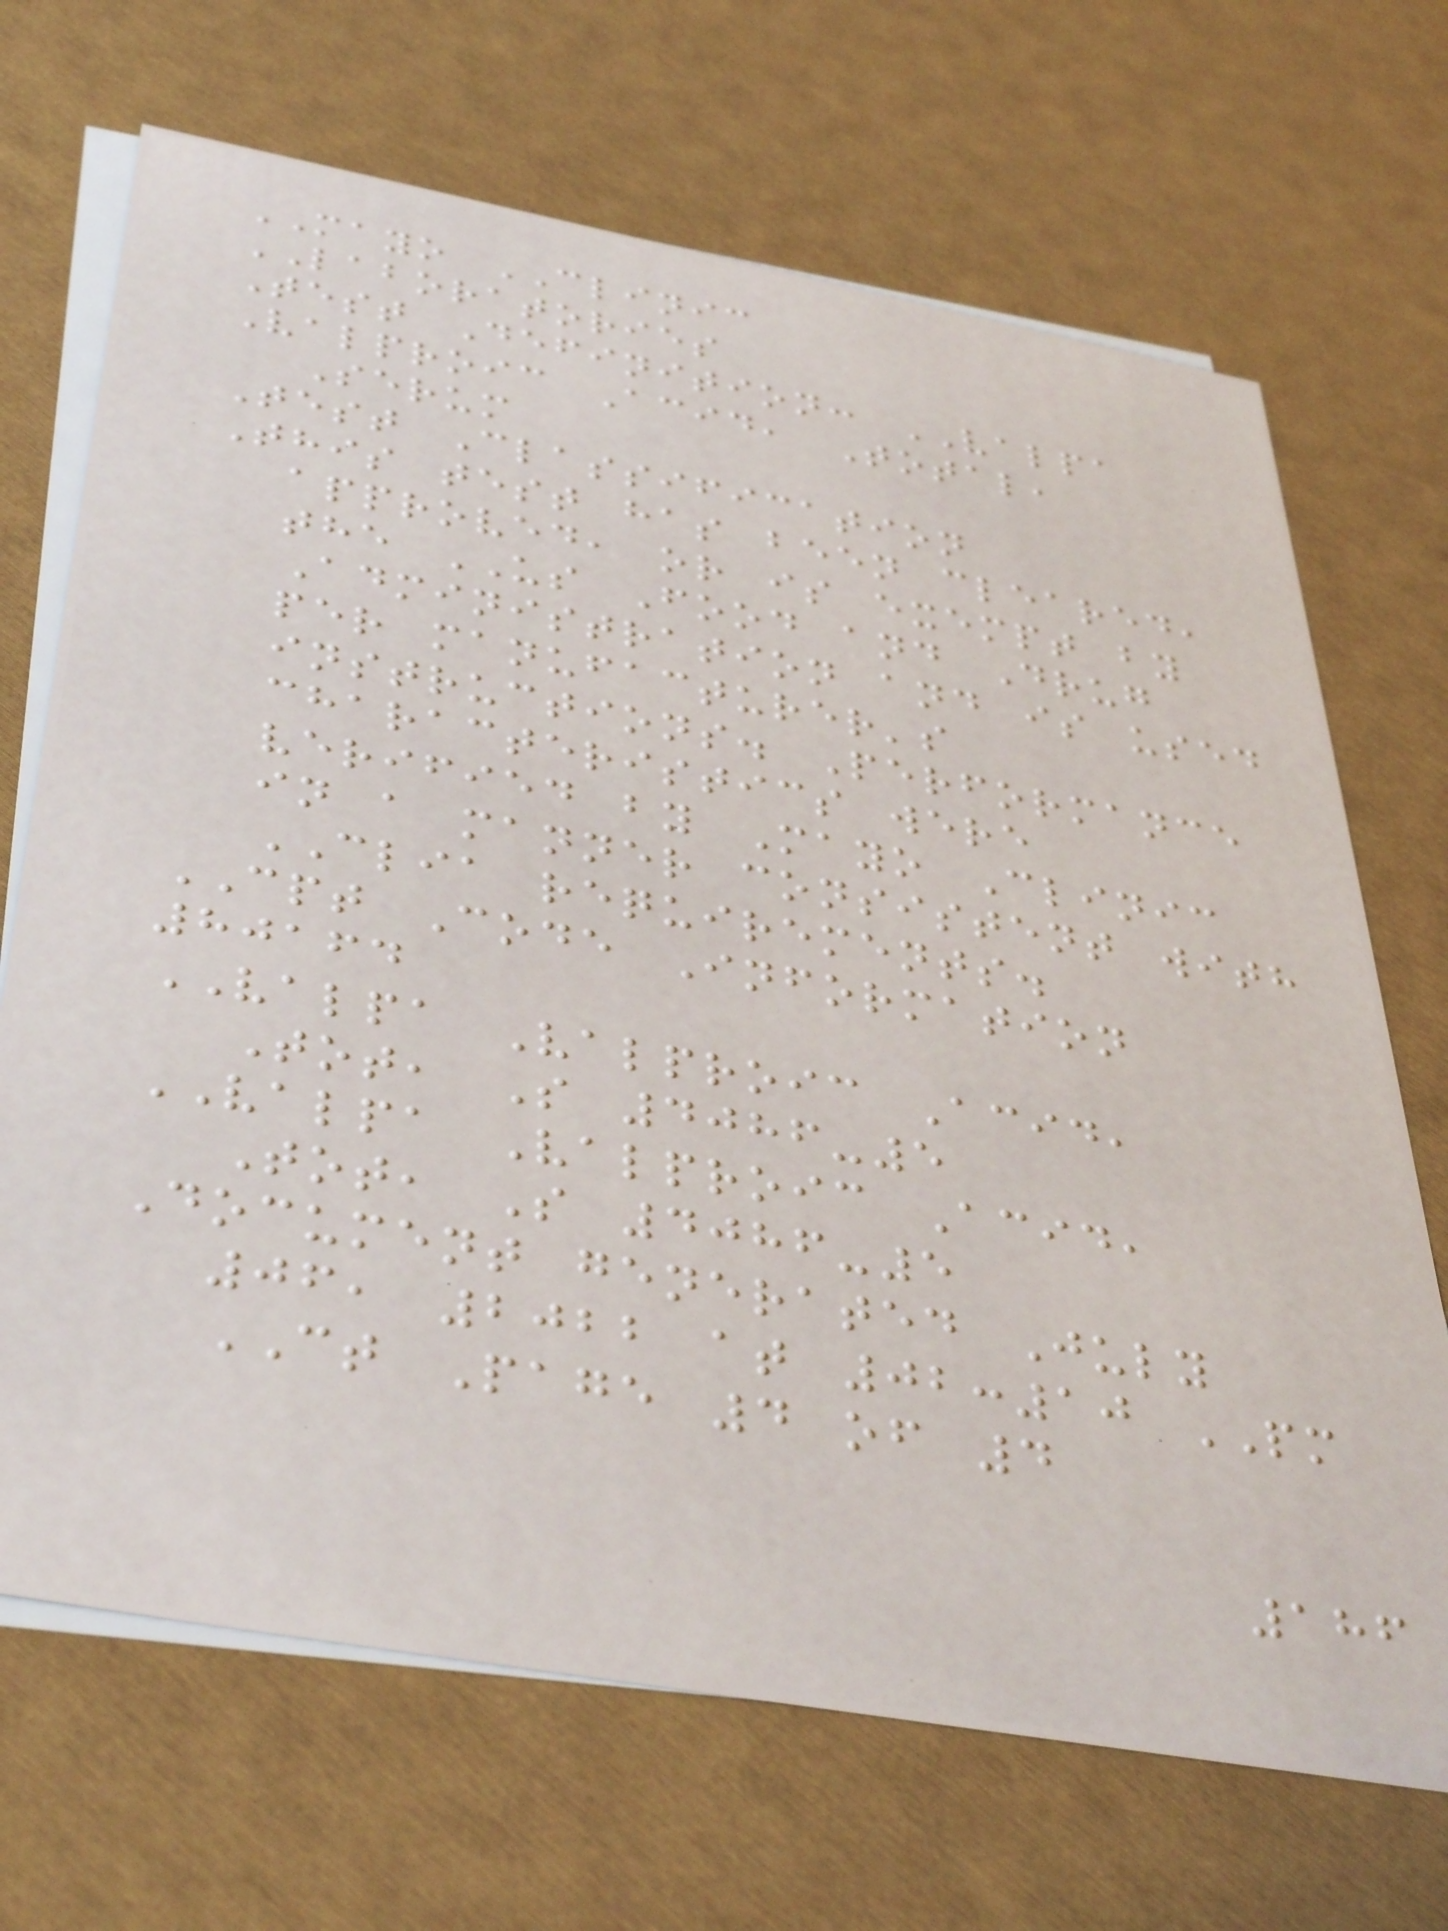MAYO CLINIC
LABORATORIES
Test Definition: VALPA
Valproic Acid, Total,
Serum
Test Classification
This test has been cleared,
approved, or is exempt by
the US Food and Drug
Administration and is used
per manufacturer's
instructions. Performance
characteristics were
verified by Mayo Clinic
in a manner consistent with
CLIA requirements.
CPT Code Information
80164
VALPA Valproic Acid,
Tot, S 4086-5
VALPA Valproic Acid,
Tot, S 4086-5
Document generated July
06, 2022 at 02:10 PM
CT Page 4 of 4
186
